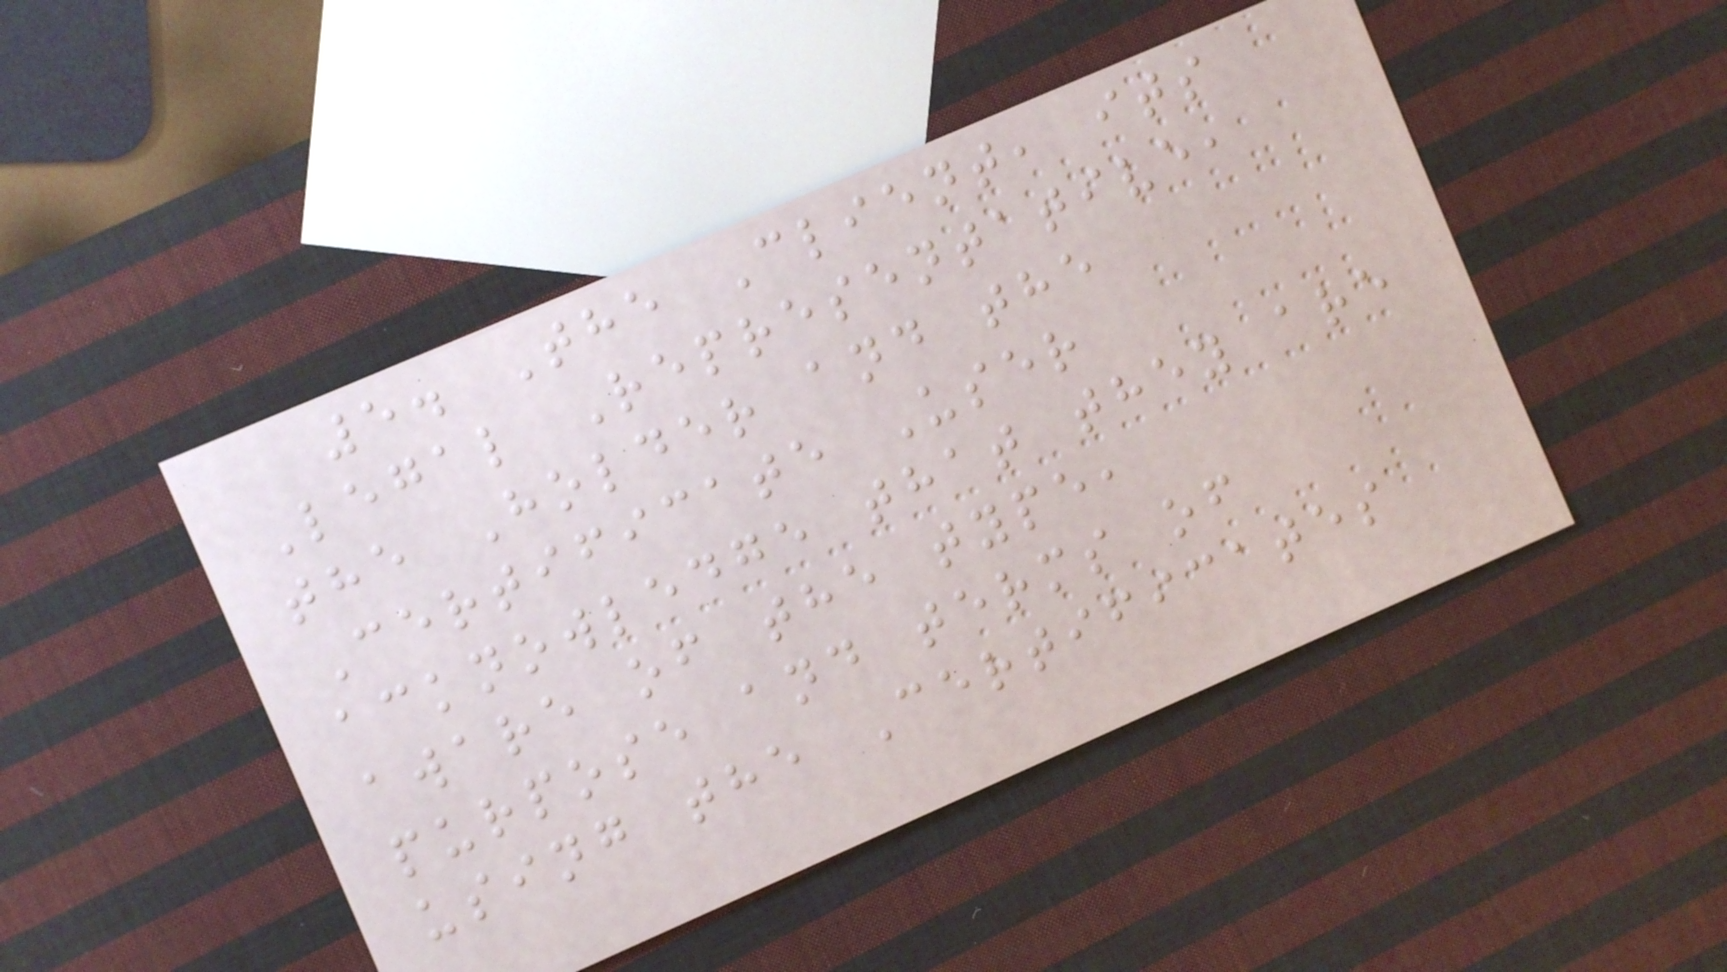5. The Client, its
Legal Representative,
the Holder and the
Certificate User
acknowledge that they are
aware of the type,
purpose and terms of
using the Certificates
